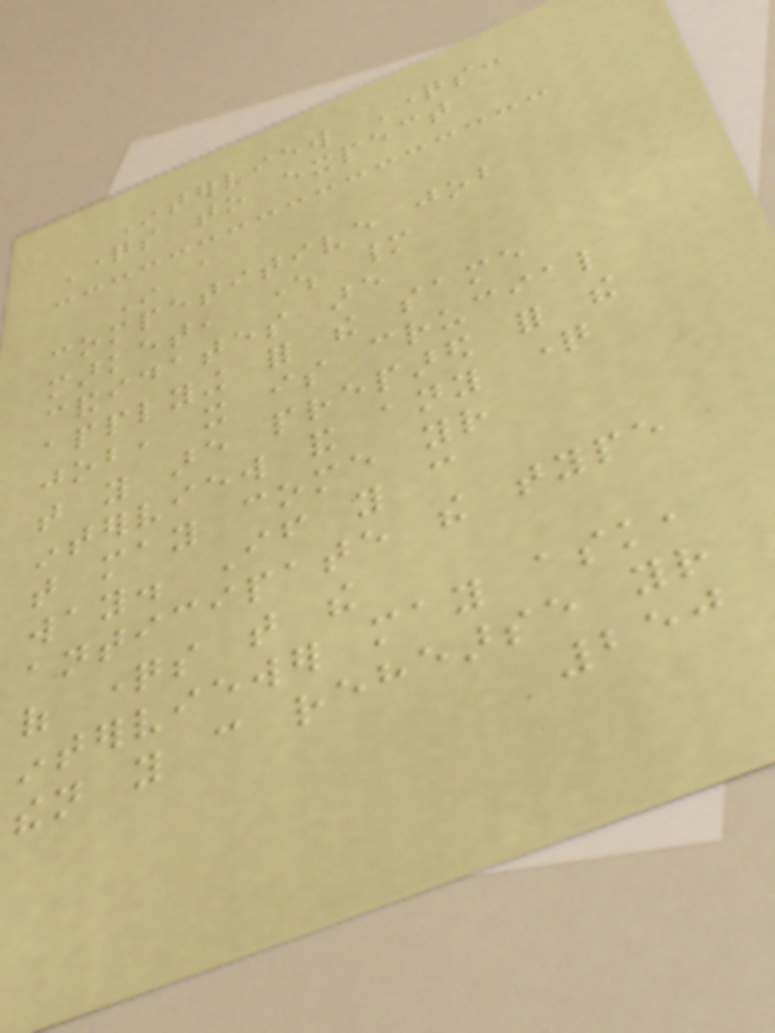Interview Questions:
Questions to expect
In a
competitive job
market, where many
candidates are
applying for the same
job, it is crucial
that you are prepared for the
interview and any question
that may come your
way. If you can
anticipate the type
of questions that the
interviewer may ask,
then you can rehearse your
250
